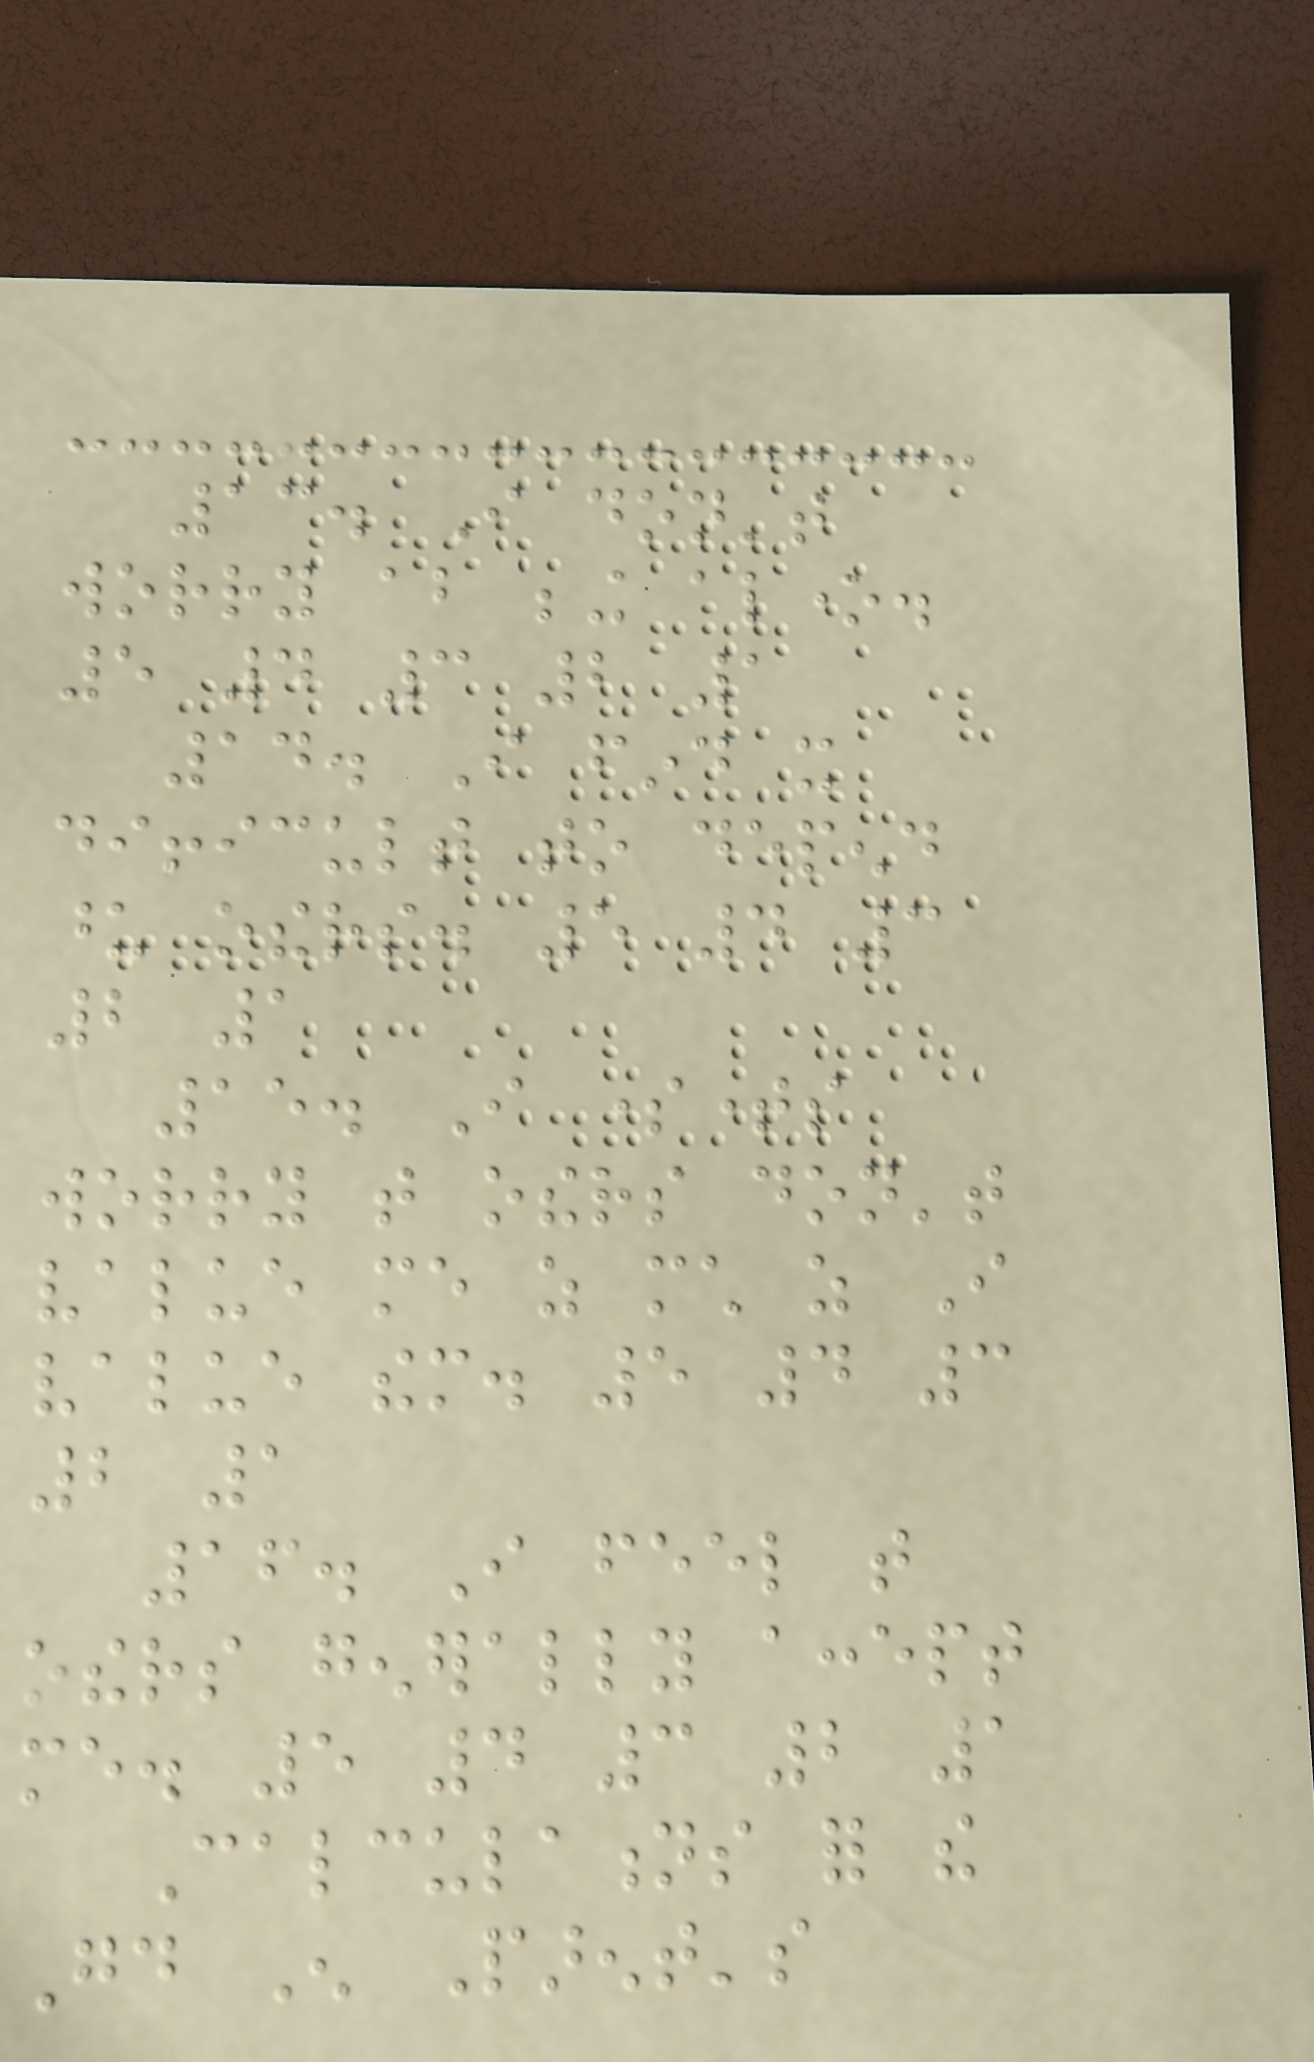13. I don't
worry about being alone.
5 4 3 2 1
14. I find it
difficult to depend
upon others. 5 4 3
2 1
15. I sometimes
worry that others don't
value me as much as I
value them. 5 4 3
2 1
16. I feel that
others generally accept
me. 5 4 3 2 1
Calculations for the
Good Enough Parent's
